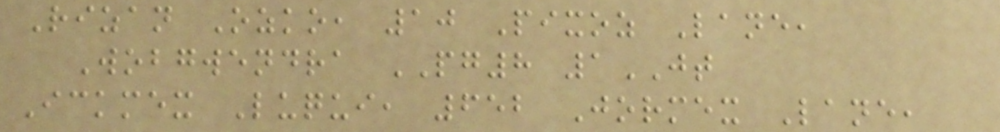Rizan Ozko, 10 Pixoz Lane,
Wobgwendra PG8 1JT
Ickmex Luqui, 652 Jormex Lane,
